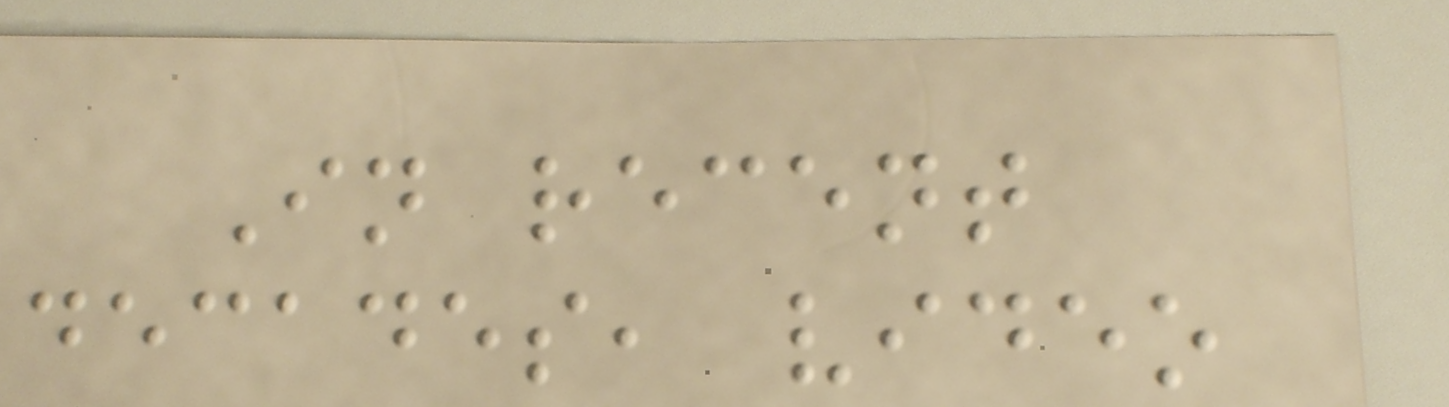In recent
decades, video
